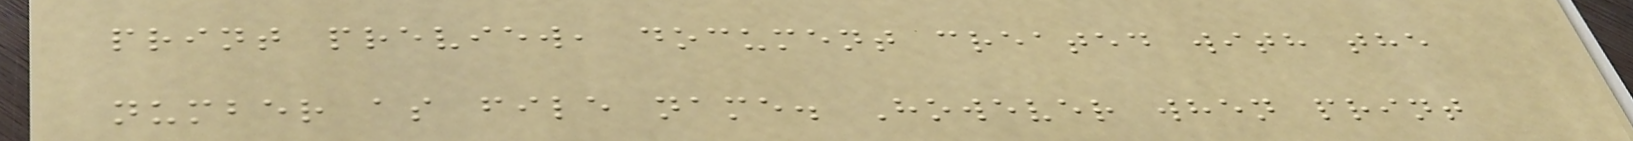print preview, document created with the
number as file name. However when print
